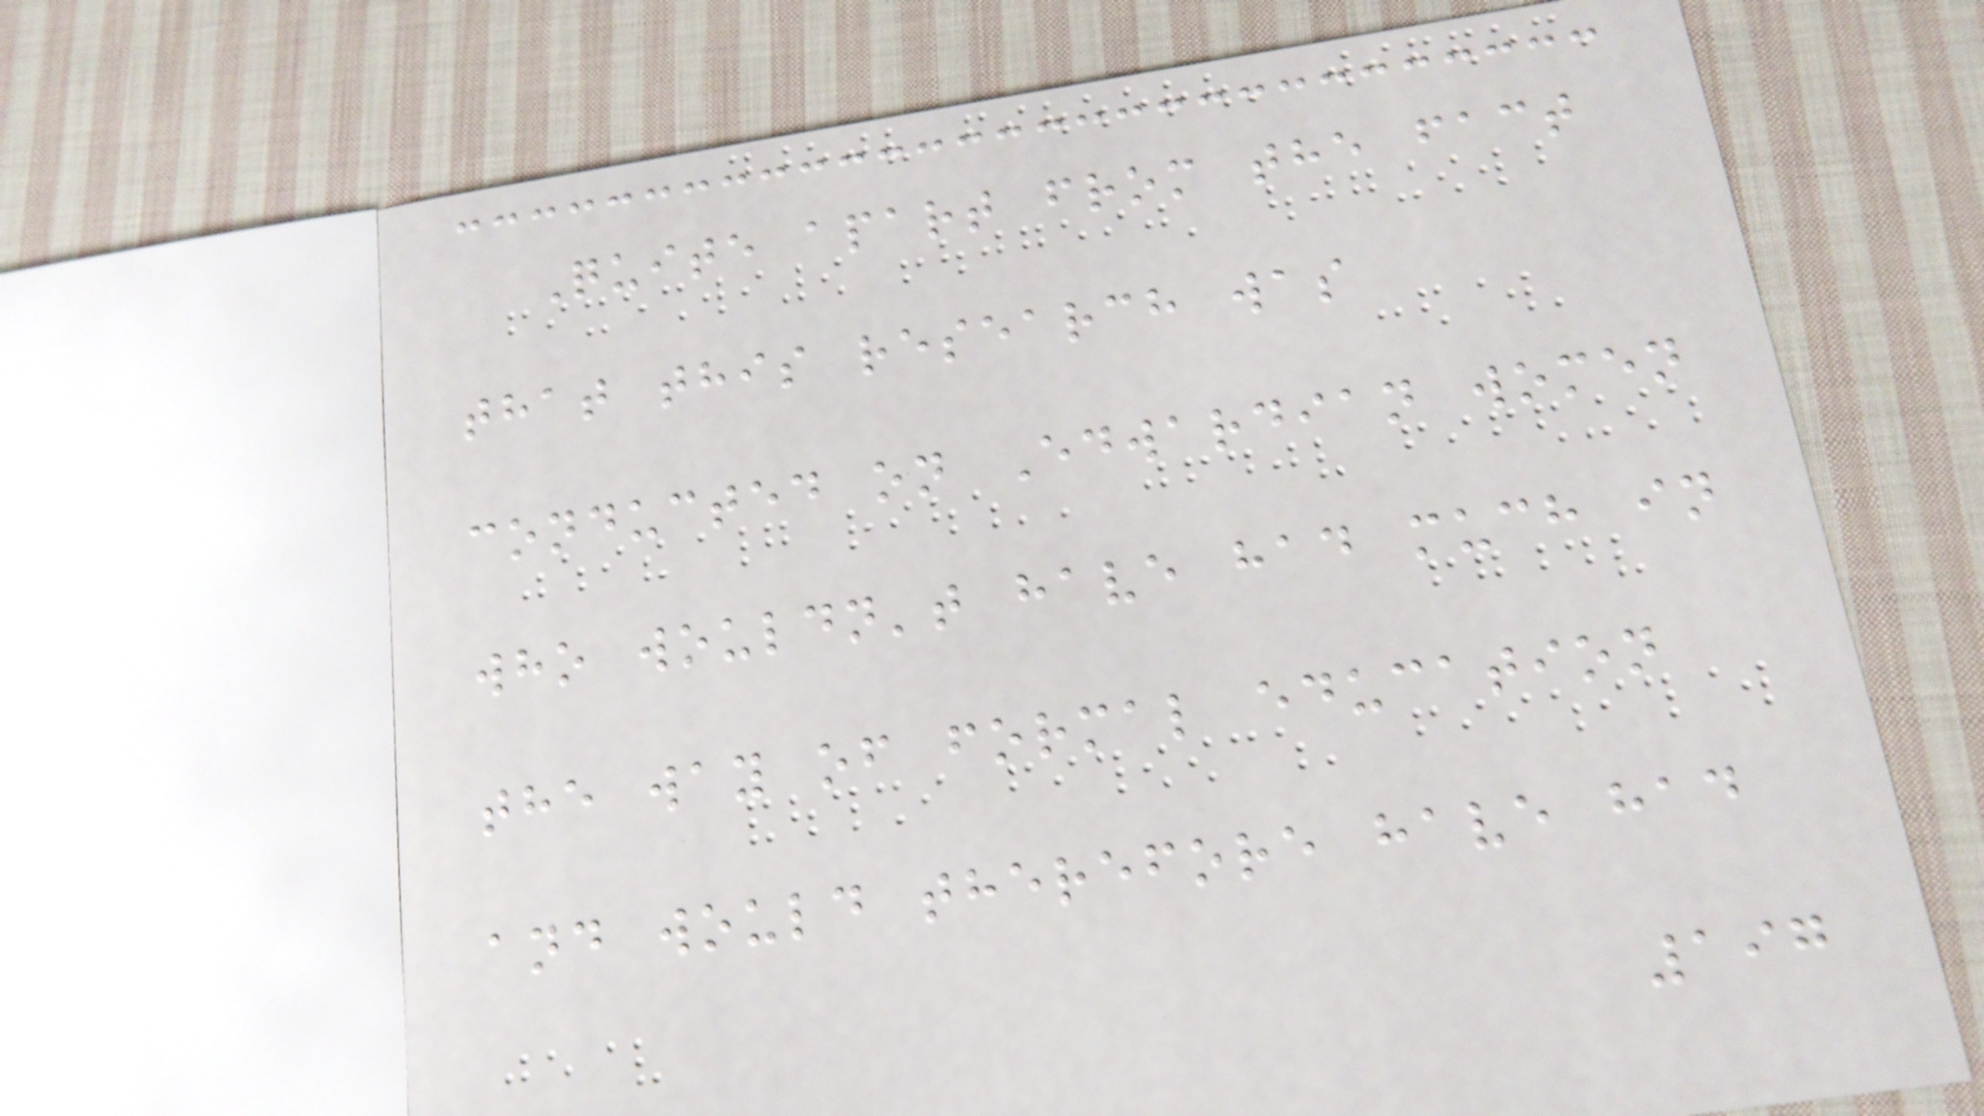Quite apart from the fact
that this research was
conducted on Edwardian women
who wouldn't have had much in
the way of formal education
and would therefore have had
197
